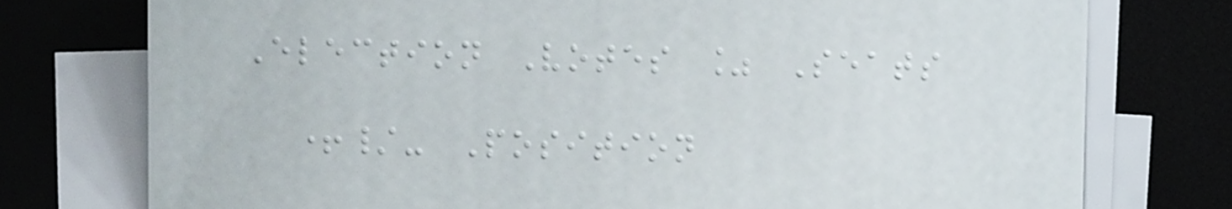Election Votes % Seats
+/- Position
